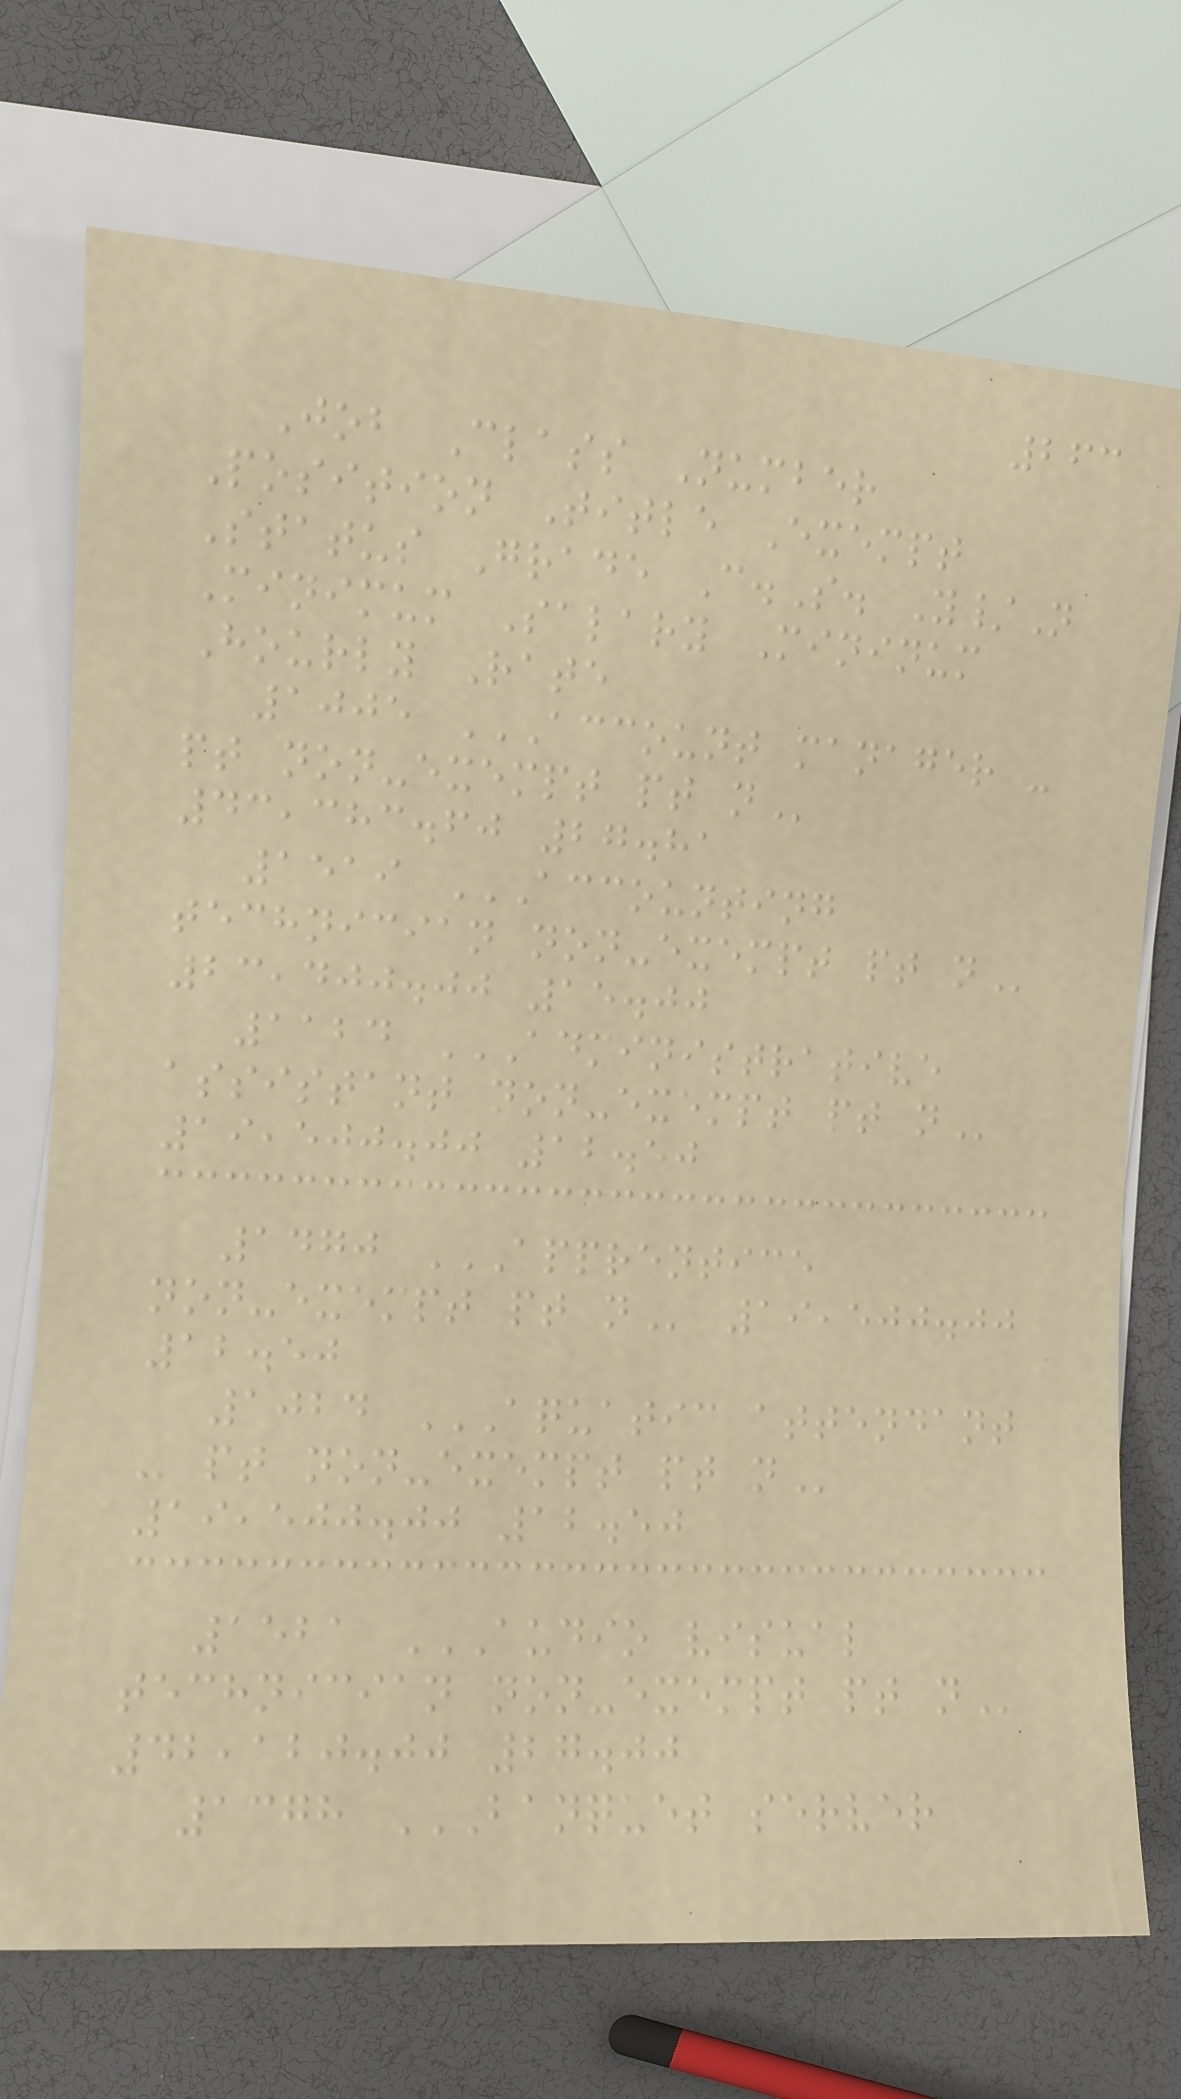263
Job Class Number
Position Title Exempt
Status Grade C.S. Y/N
Minimum Salary Mininum
Hourly Rate
1005 ACCOUNT MANAGER -
PT NON-EXEMPT PT N
43,383.60 27.81
1519 ACCOUNTING
TECHNICIAN NON-EXEMPT PT N
23,400.00 15.00
1124 ADMINISTRATIVE
ASSISTANT NON-EXEMPT PT N
19,500.00 12.50
1470 APPRENTICE
NON-EXEMPT PT N 19,500.00
12.50
1024 AQUATIC ATTENDANT
- PT NON-EXEMPT PT N
19,500.00 12.50
1521 AUDIO VISUAL
TECHNICIAN NON-EXEMPT PT N
42,120.00 27.00
1378 BANQUET SERVER
